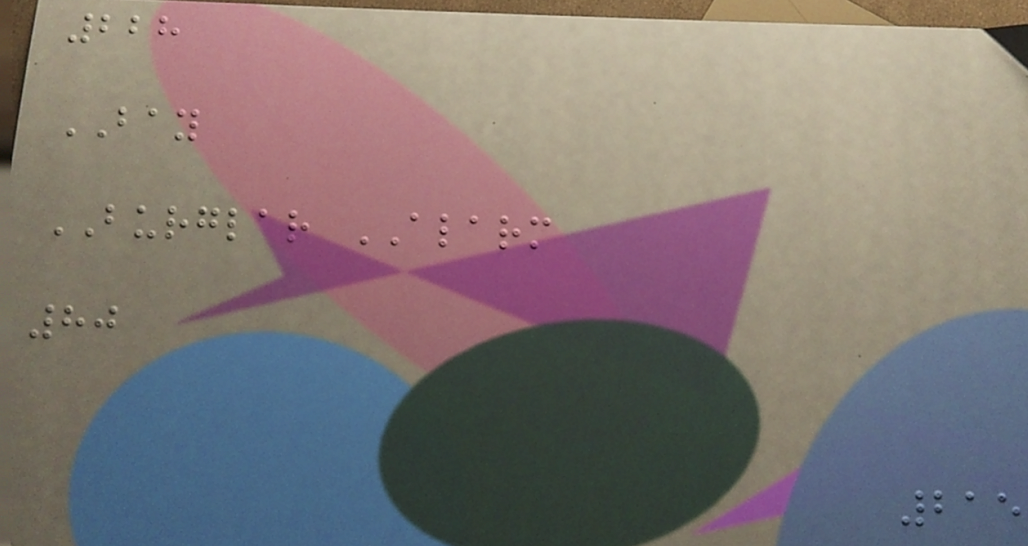228
BAY
BURGLAR ALARM
80
215
